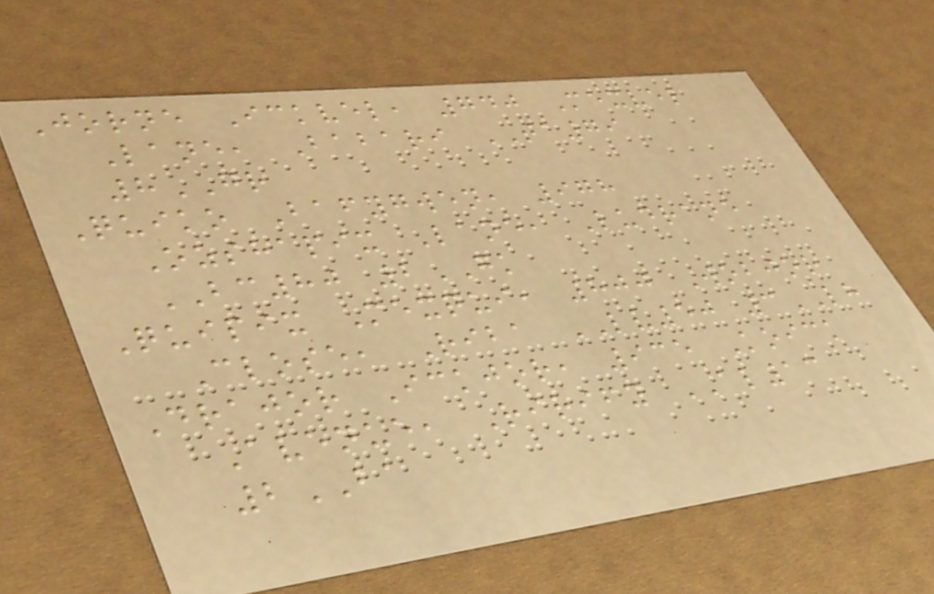Jorne Ickvel, 740 Mexvel
Lane, Babari TA79
8GR
Quiko Bafygwen, 978
Ozshapix Lane, Ludrane
BC80 2GK
Quipix Mexqui, 800 Wobjor
Close, Riba LV50 3LH
Drajor Ickjor, 935 Koick
Avenue, Rirify AL13
2BA
